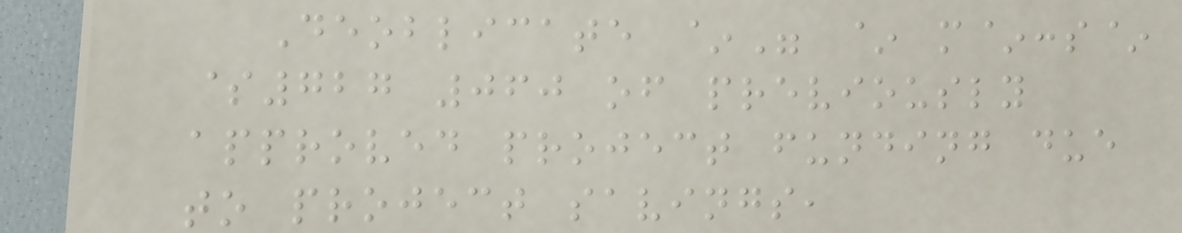Deoblicate ~" ~ m~:s~
$727 060 of previously
approved project funding due
to project savings,
